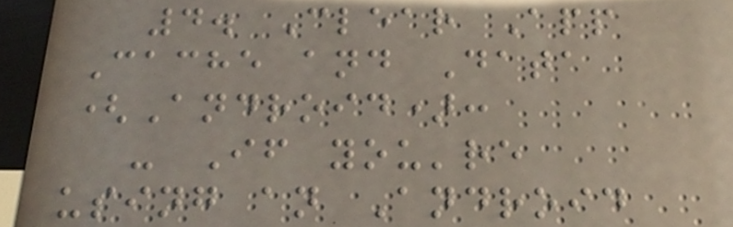4. Clear App
Cache and Data
(Android):
- If you're
using an Android
